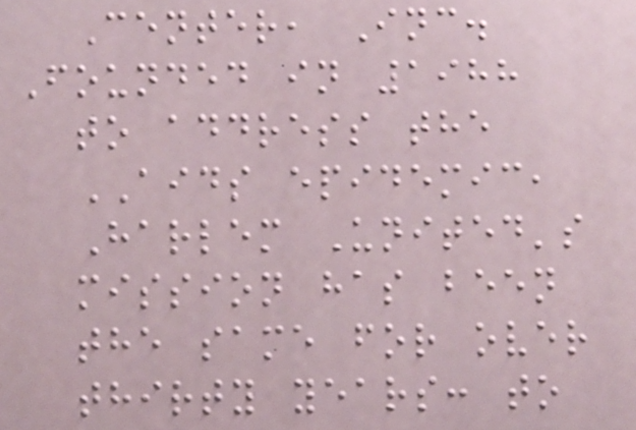Center, Inc.
Founded in 1988
to address the
AIDS epidemic,
Harlem United's
mission has been
the same for over
thirty years: to
